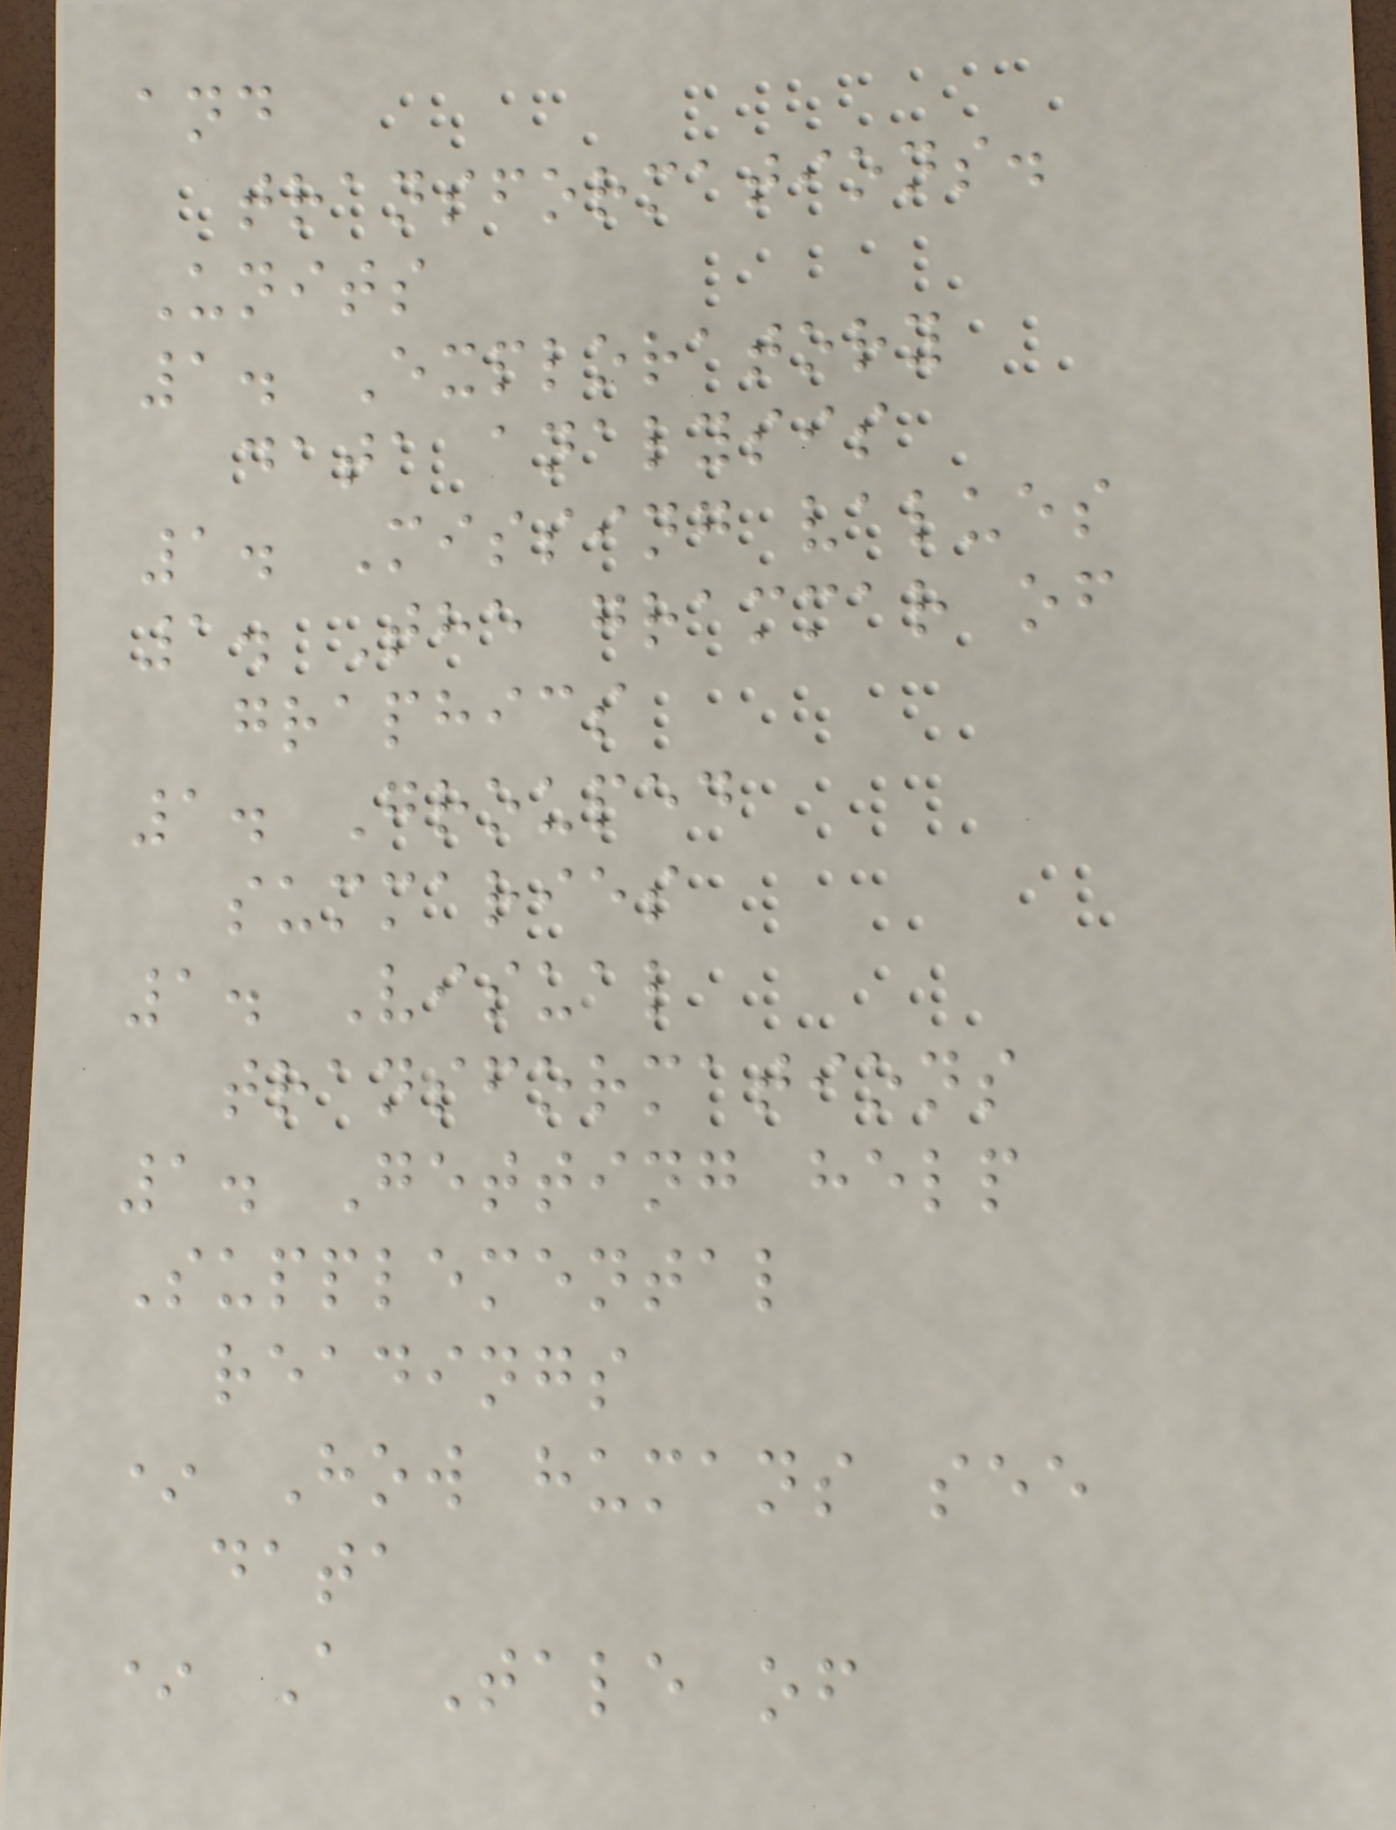and
transformations.
Units
1. Exploratory
data analysis
1. Missing values
1. The grammar of
graphics
1. Grouped
summaries
1. Visual
transformations
1. Getting help
Supplemental
readings
* How humans see
data
* A Tale of
